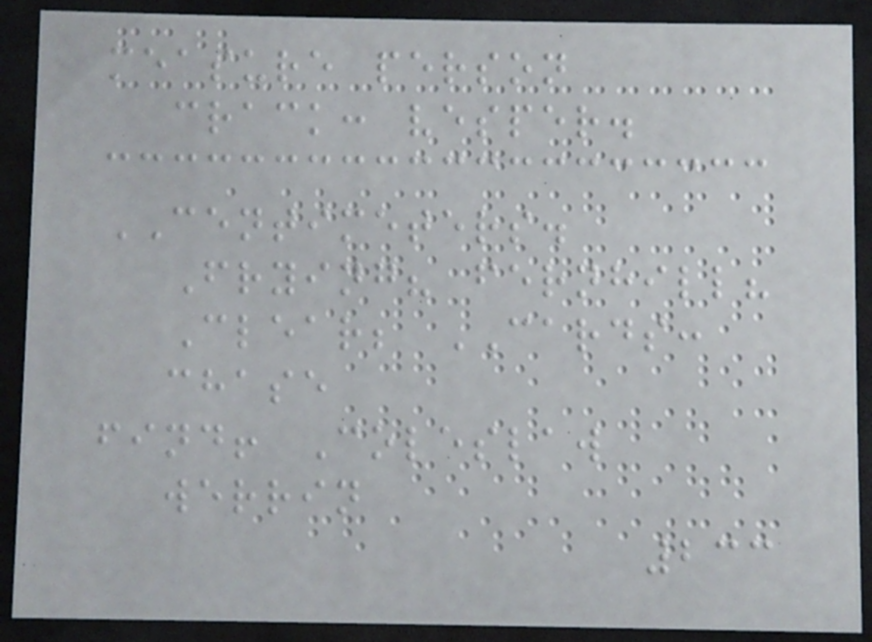measure person
crack: vesper.
CENTIMETERS.
Frying? fernhill?
Clear; CARDS:
chase
find! Coleslaw
werrin
233
